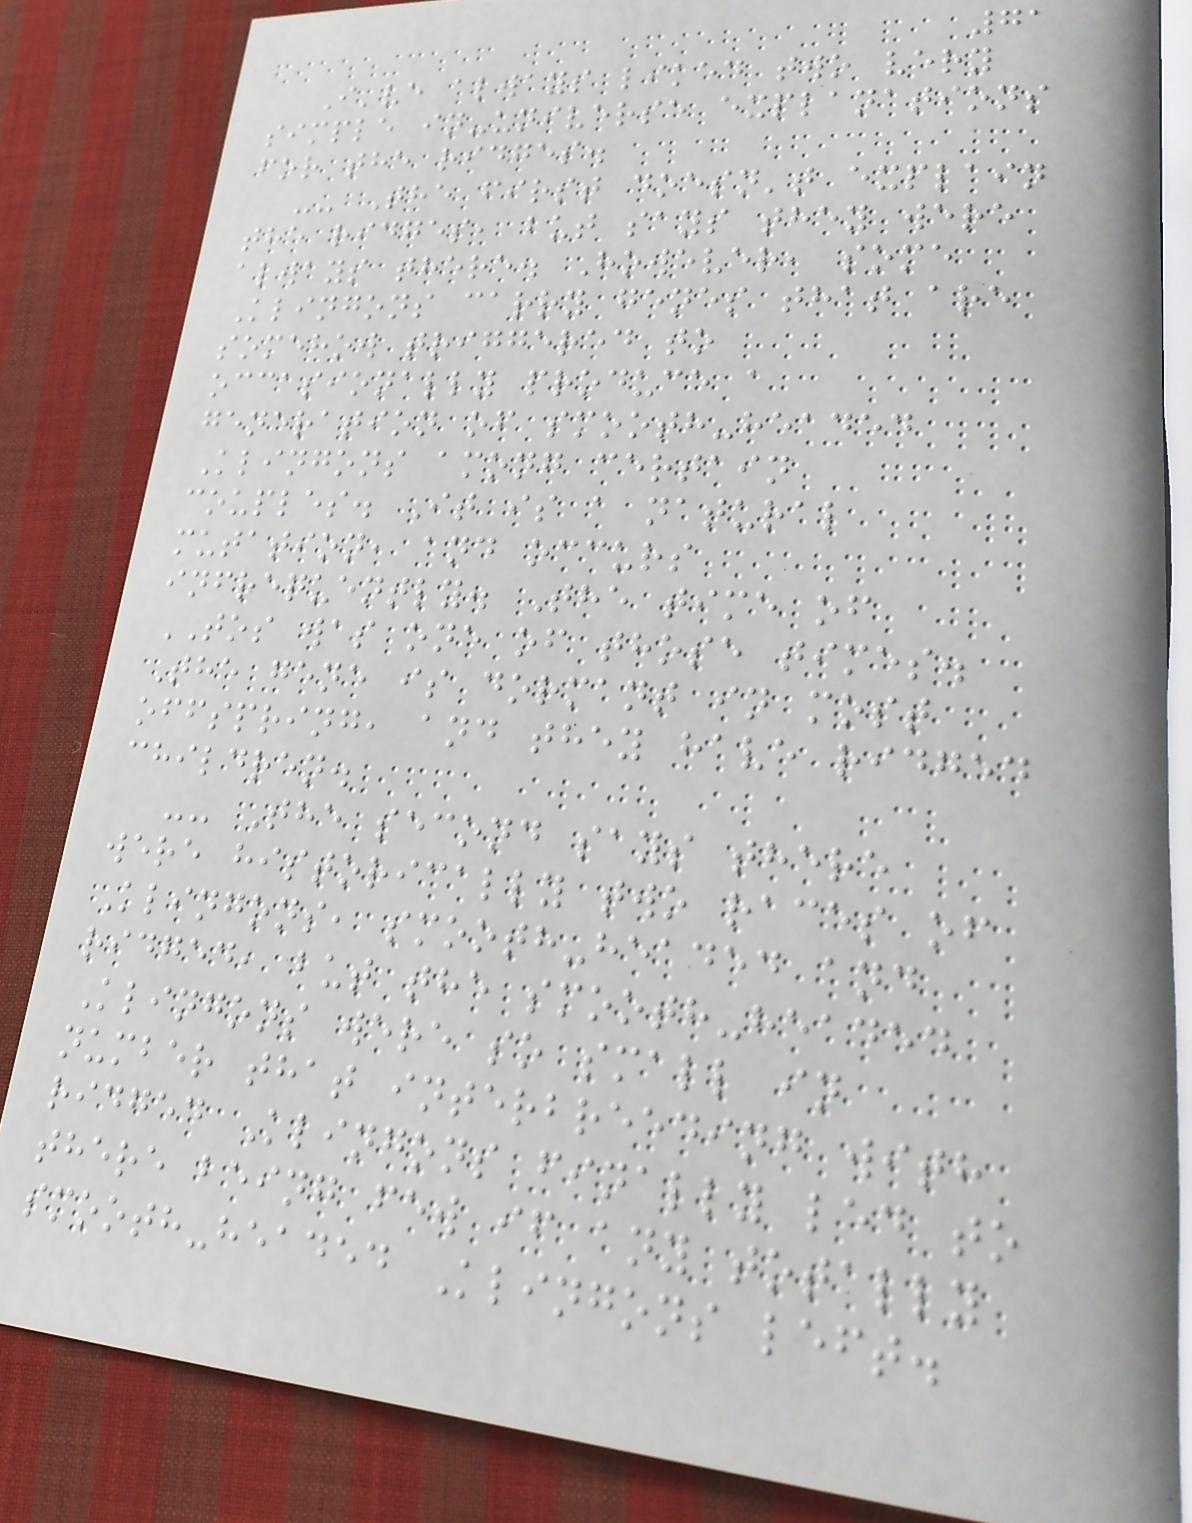71
I've always liked two very
simple in-universe explanations
for the ridges.
-- The first doesn't explain
the ridges, but says they were
always there. However, some
Klingons carry genes that are
somehow triggered to
occasionally produce a
generation of smooth-headed
Klingons among certain
couples. It is a natural
mutation, and occurs
infrequently. The time of
TOS was one of those times.
The gene is dormant in most
offspring, and they have ridged
children.
-- The second says there
were historically two races of
Klingons, smooth-headed and
ridged, but the smooth-headed
Klingons were so small in
number that interbreeding with
ridged Klingons finally led to
there being few if any totally
smooth-headed Klingons left.
